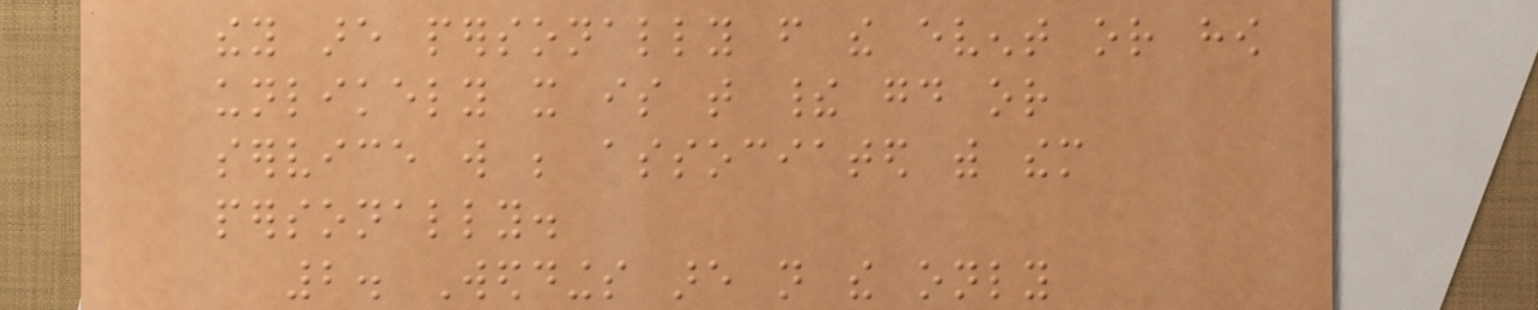they are personally from the event or how
unlikely it is that their good or
service will be associated with them
personally.
2. Weddings are not the only
